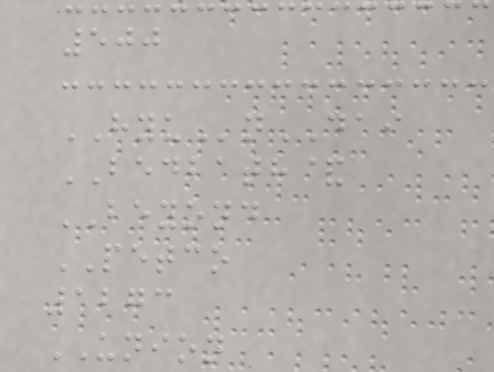500
HYUnDAI
BEDBATH&
BEYOND
PETCO
1273
UNION
